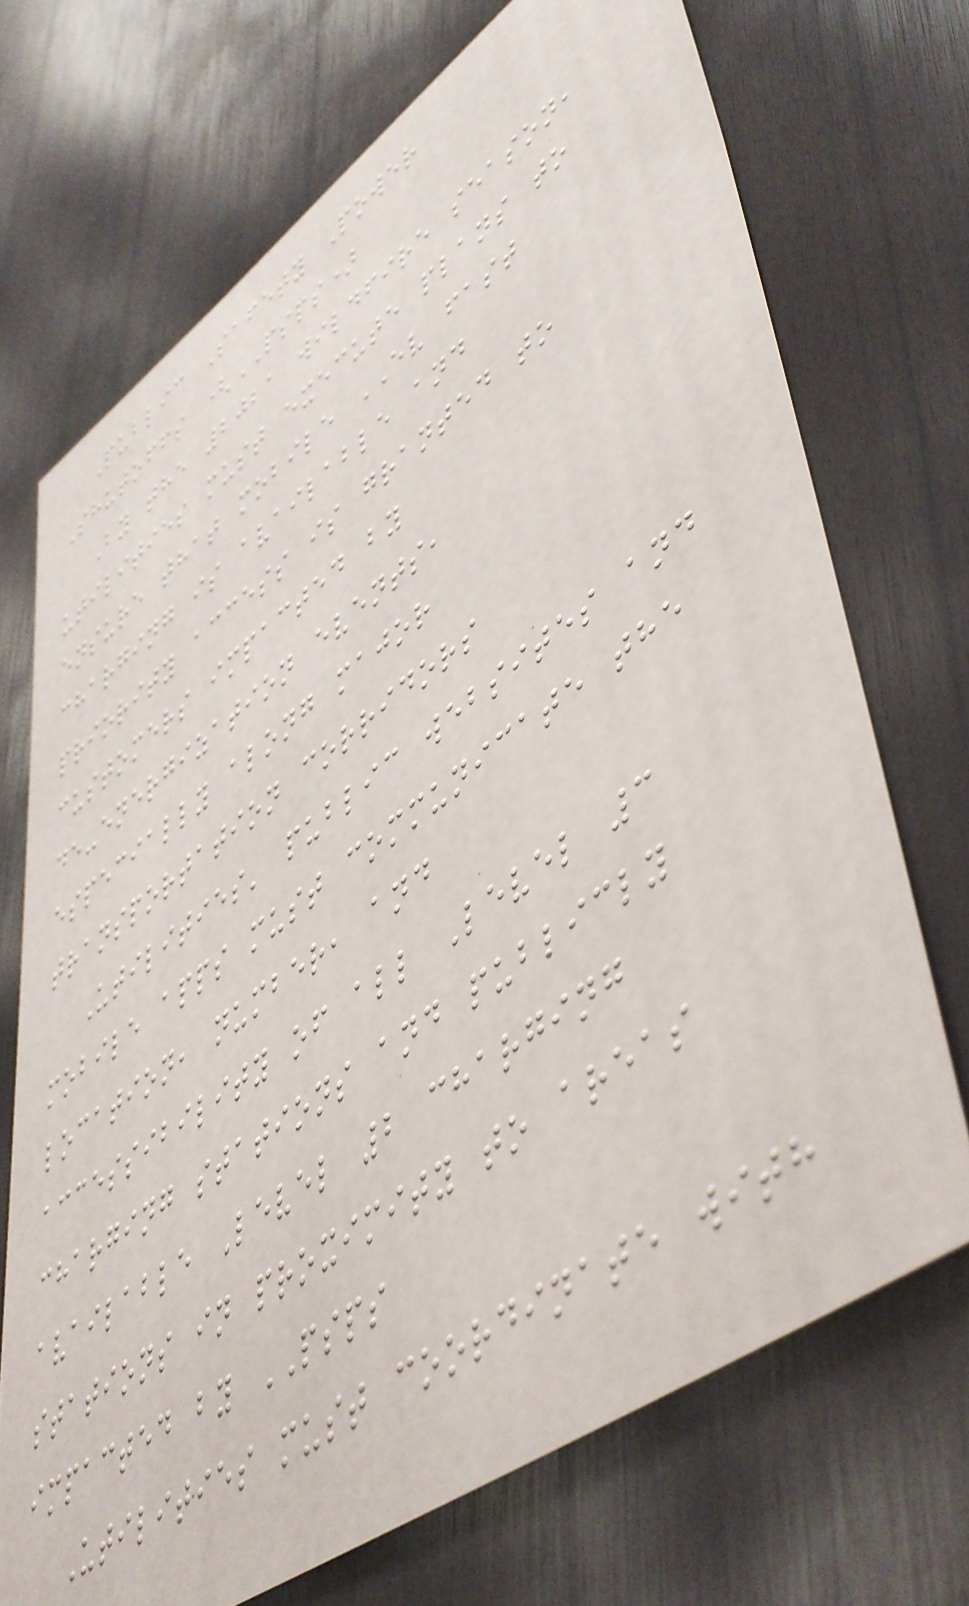Public Safety Power
Shutoffs (PSPS)
By the 2021 wildfire season,
utilities must execute plans to
ensure that mobile EV fast
charging is available and
priority access is granted to
customers impacted by
de-energization events,
especially along major
transportation corridors
Utilities' public websites and
mobile apps must communicate the
location, number, and
accessibility of all Level 3
charging stations and publicly
available Level 2 charging
stations in proximity to areas
impacted by PSPS
Utilities must coordinate with
